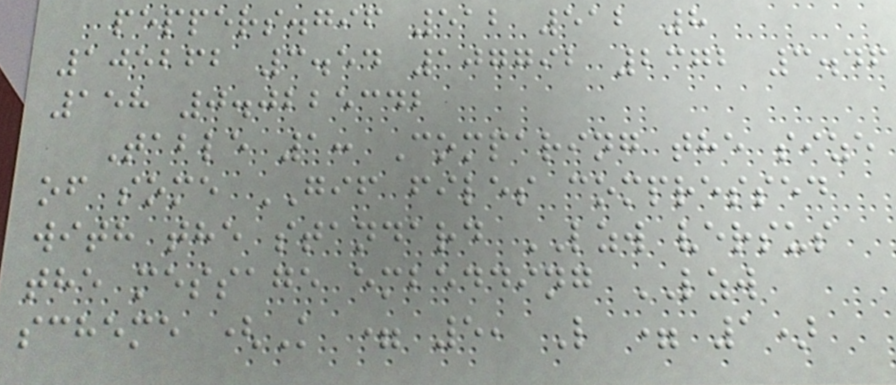peppers.gif 512 512 8
105262 3.54 107792 2372 3.46
158 0.0225342
Table 1: Comparing the size
of some GIF files compressed
with the standard LZW versus
the message embedding LZW
scheme (K = 5, L = 1)
